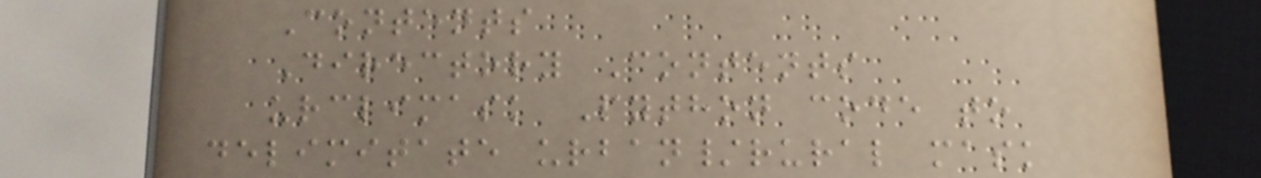Contents
Directory Contents
urclimask Python code to
delimitate urban/rural mask
